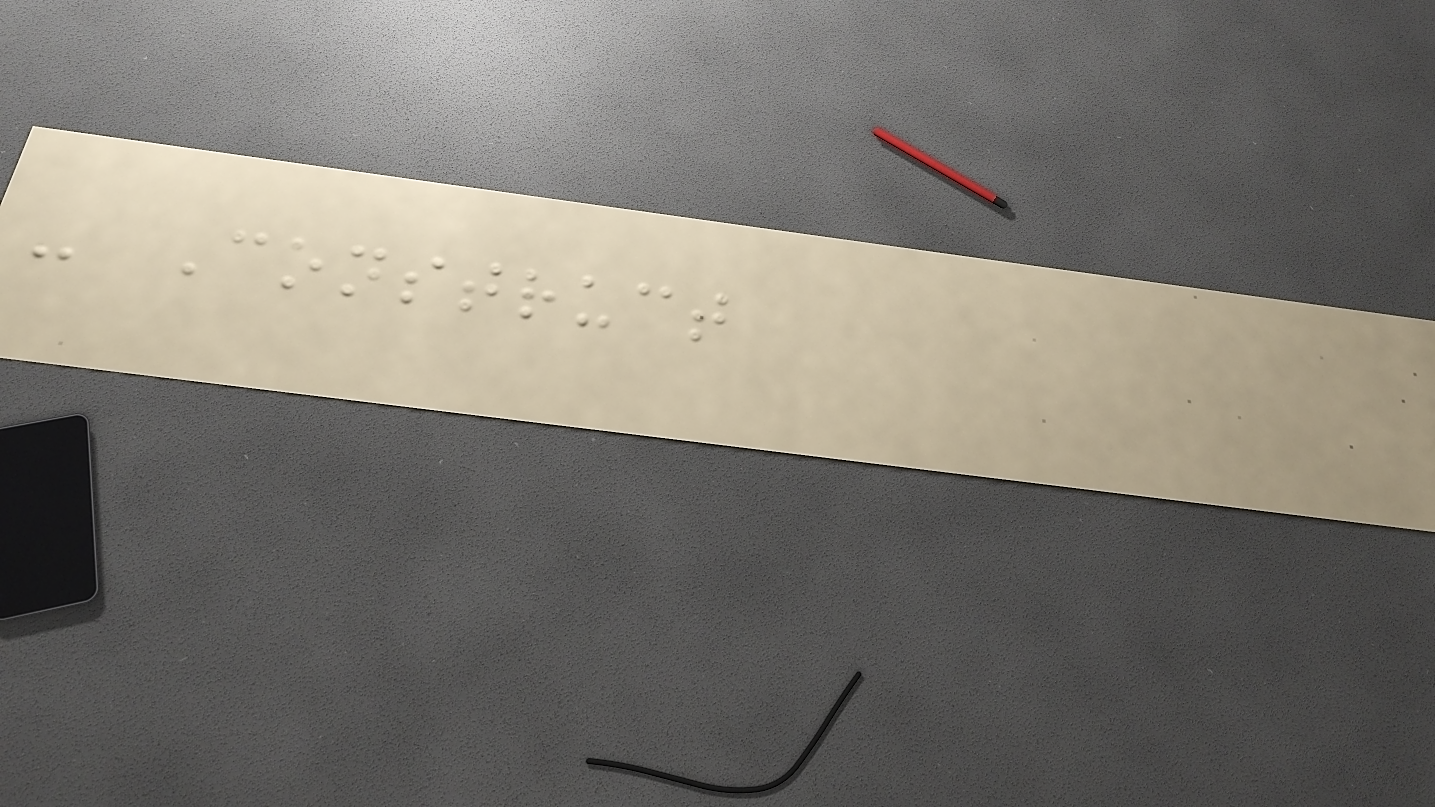- Construct
